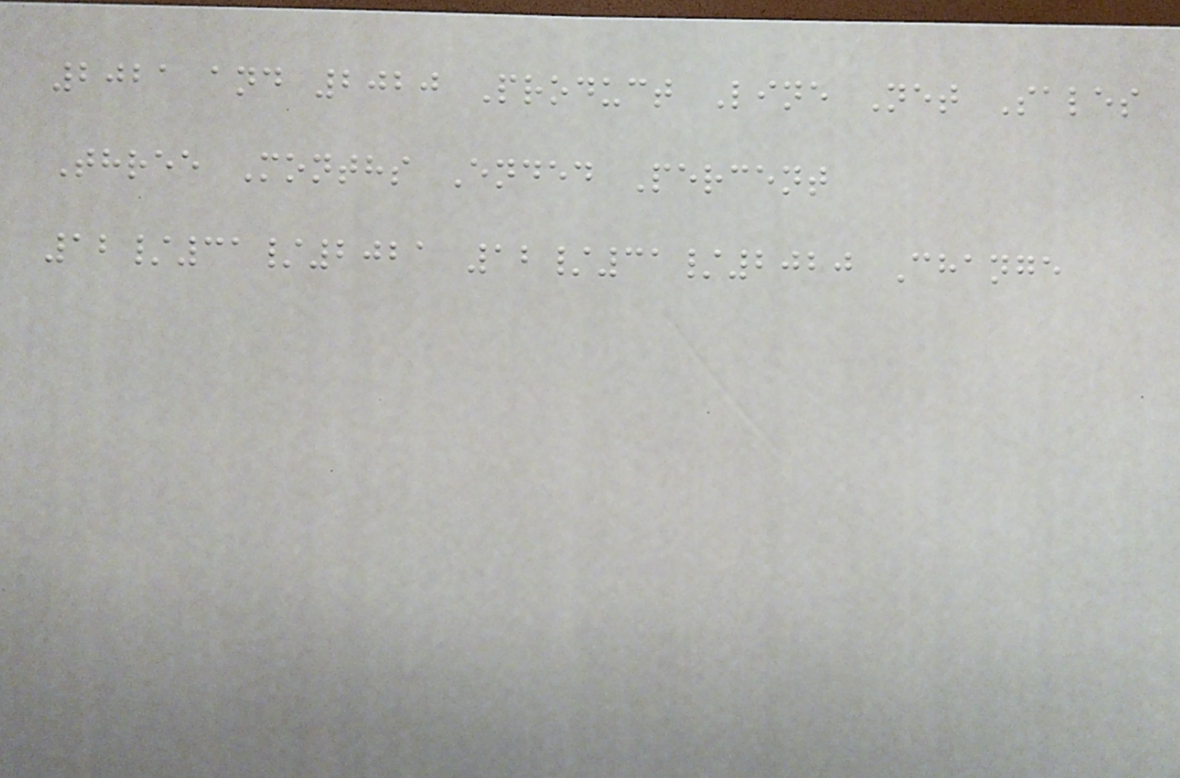2021 and 2020 Product Line Net Sales
Three Months Ended Percent
12/31/2021 12/31/2020 Change
